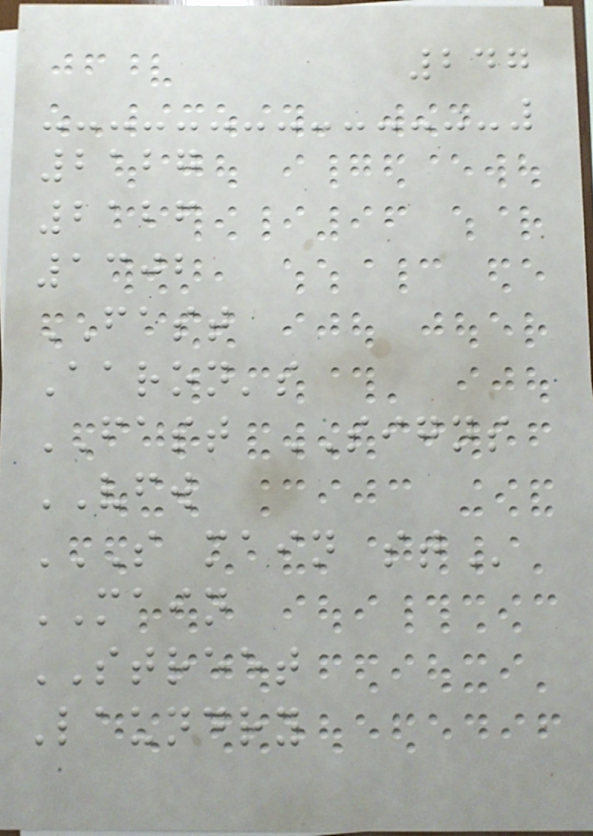247
2127
2126
1302
FAST
Aaron's
FAST SIGNS
VFW
S MAIN ST
MAIN
STREET
Laundry
